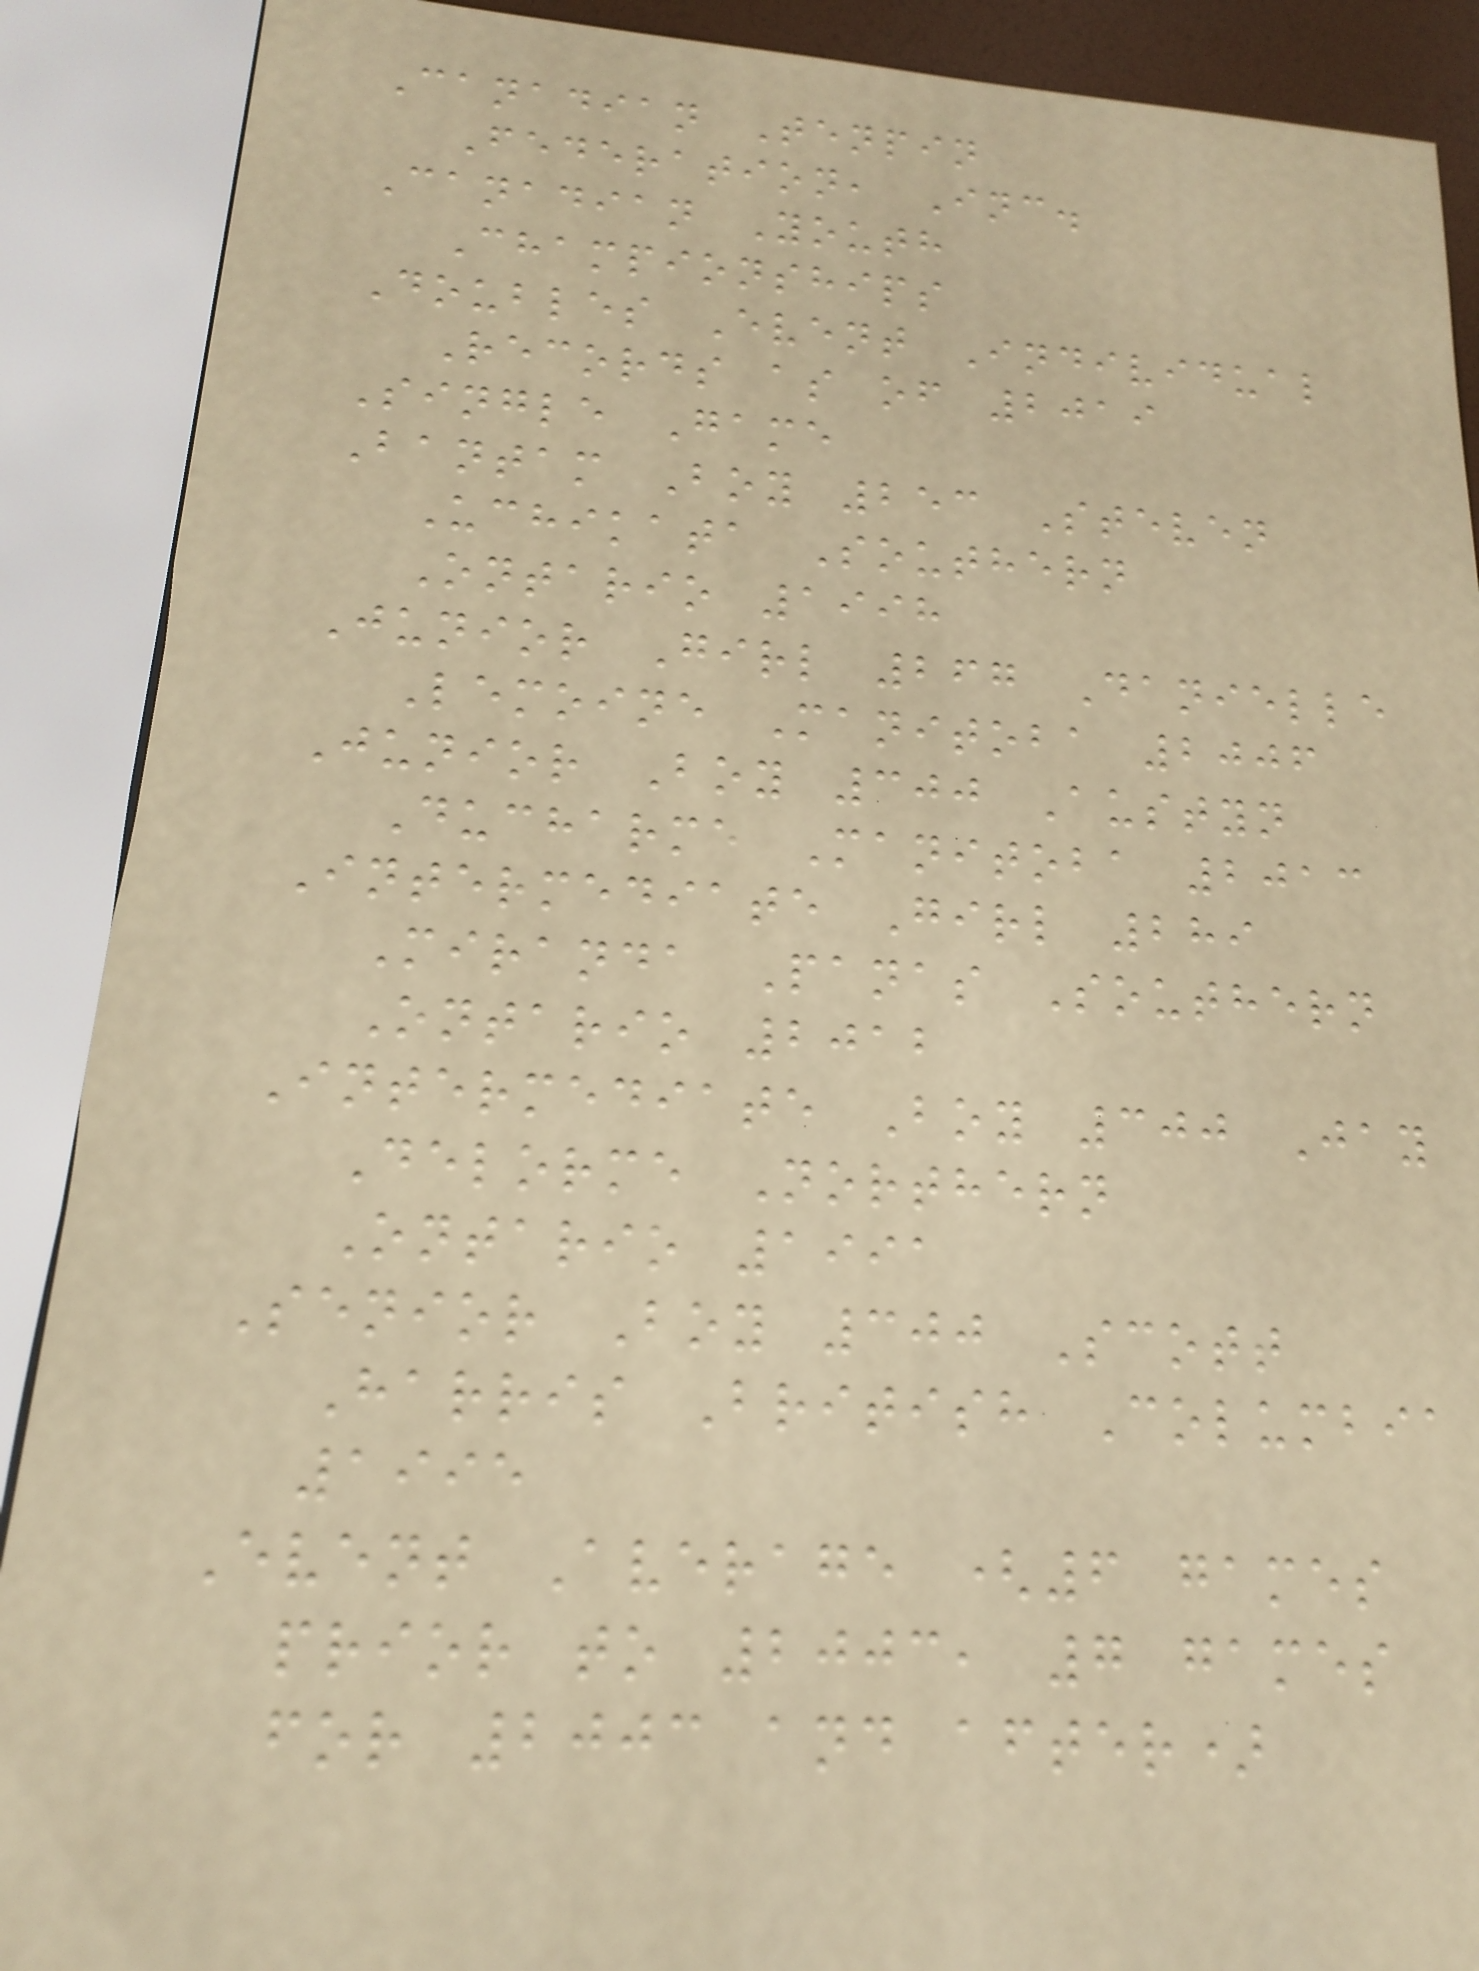Canadian Tenpin
Federation, Inc.
Canadian Youth
Championships
Doubles Event Individual
Records as of 2019
Single Game
Bantam Boy 253 Steven
Uchikata Southern
Ontario 1998
Junior Girl 267 Danielle
Lemoine Manitoba 2006
Junior Boy 300 Austyn
Ducharme Manitoba 2013
Intermediate Girl 289
Miranda Panas Southern
Ontario 2012
Intermediate Boy 300 Jay
Delorme Northern
Ontario 1991
Senior Boy 300 Scott
Harris British Columbia
1995
Event Average (6 games
prior to 2003, 7 games
for 2003 and after)
